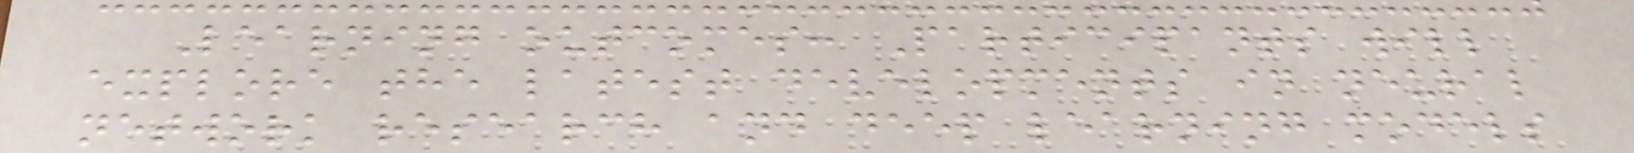Learning outcomes: Participants will
explore the latest developments in neural
network research and deep learning models
